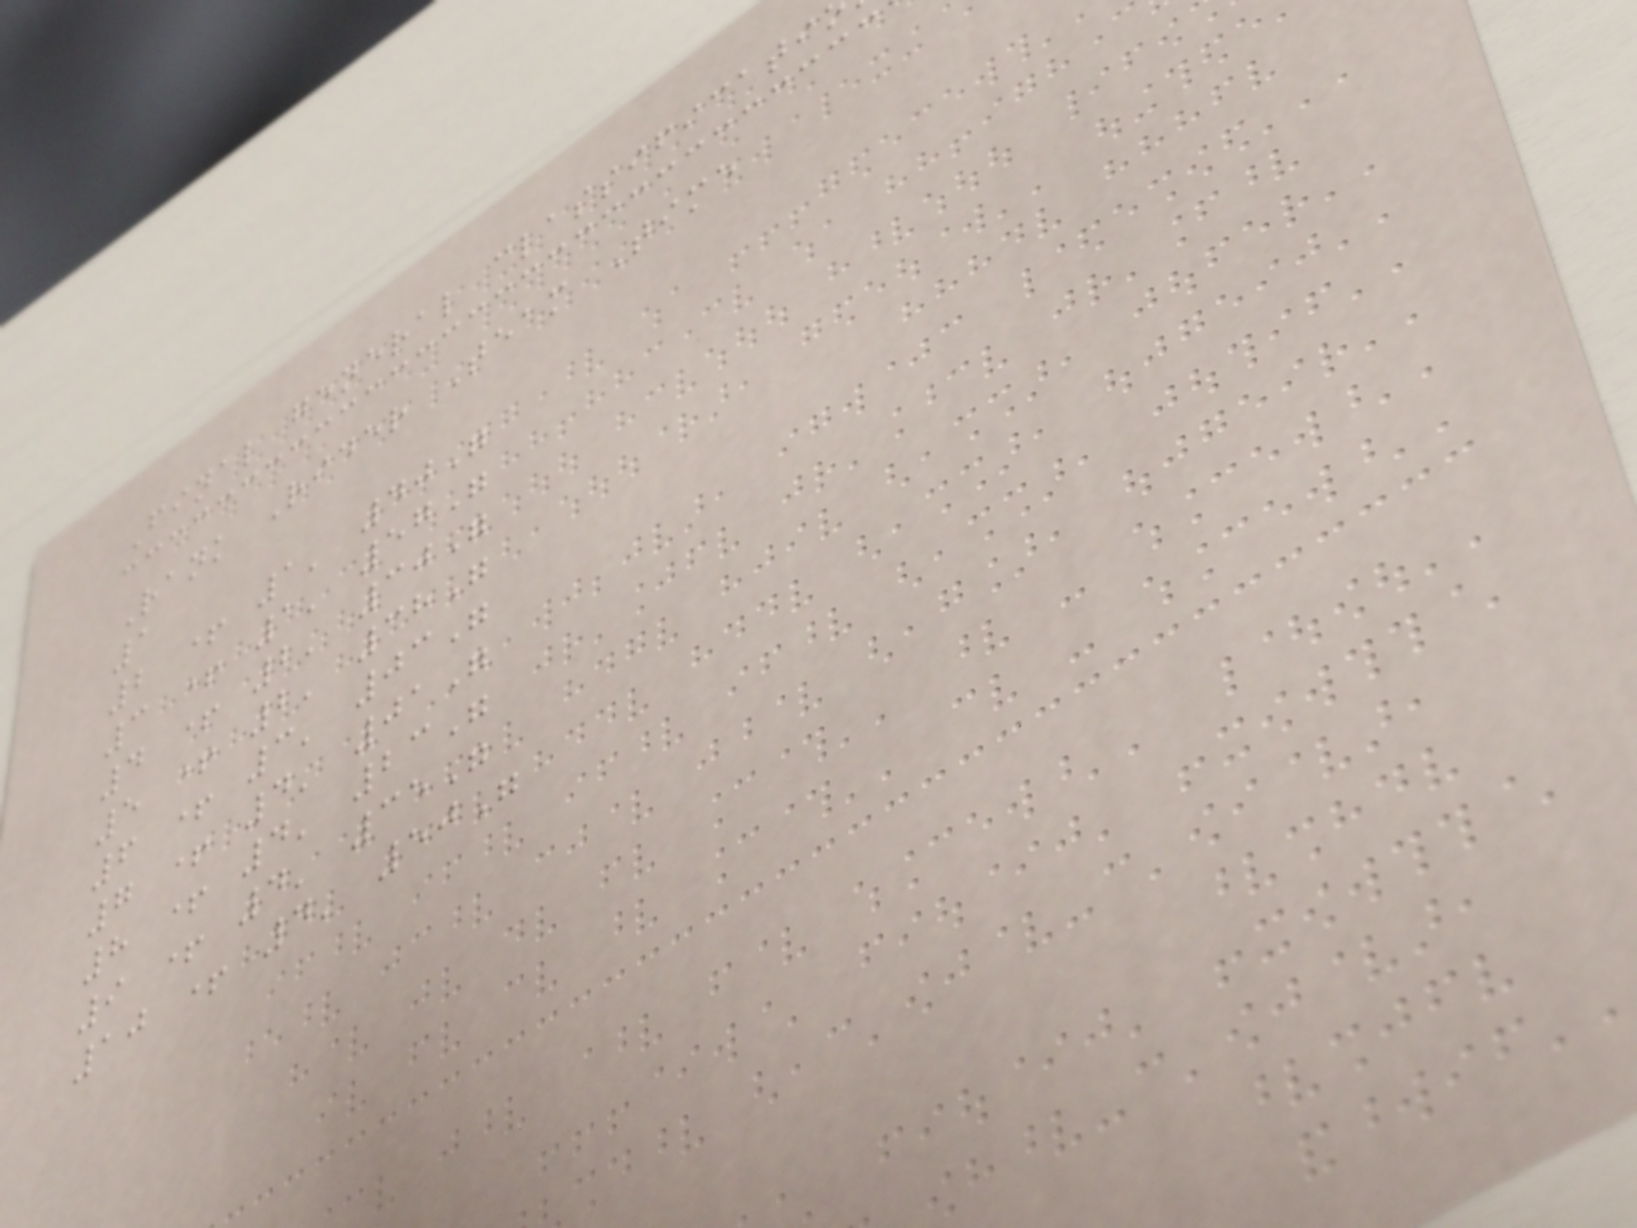Final general classificati
Rank Rider Team Time
1
2 + 1' 40"
3 + 1' 57"
4 + 2' 30"
5 + 2' 38"
6 + 3' 03"
7 + 4' 01"
8 + 4' 23"
9 + 4' 35"
10 + 4' 50"
